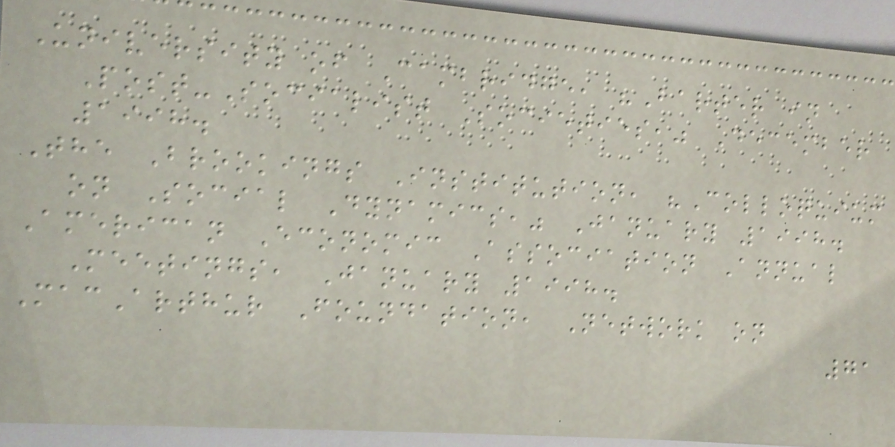University of Cambridge, "Barter in
Post-Socialist Societies," December
1998.
The Brookings Institution, "Colloquium
on Social Dynamics," January 1998.
American Economic Association Annual
Meetings, January 1998.
MacArthur Foundation, Network on
71
